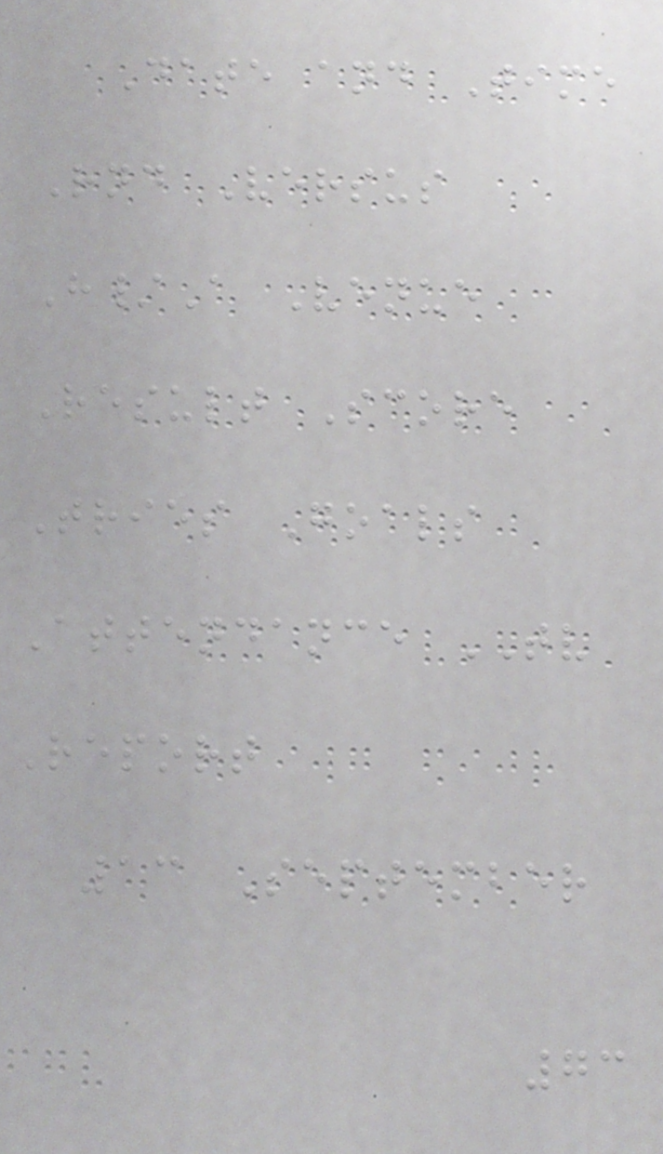Date and Time
Rnd Versus
H/A Venue
Result Score
Tries Goals
Attendance TV
Report
13 September
73
